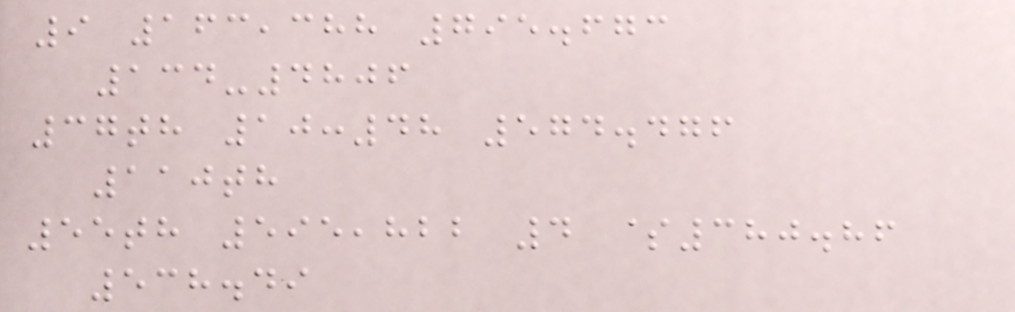9 163,388 795.673
134-4806
37th 10:48 574.476
110th
55th 595,822 4 $380.86
538.49
